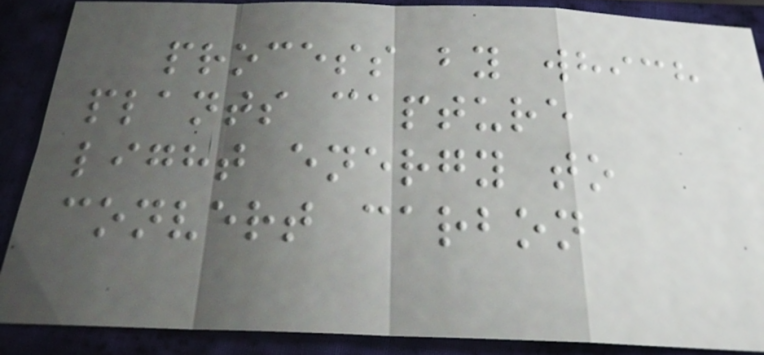process by which
plants capture
light energy to
convert carbon
